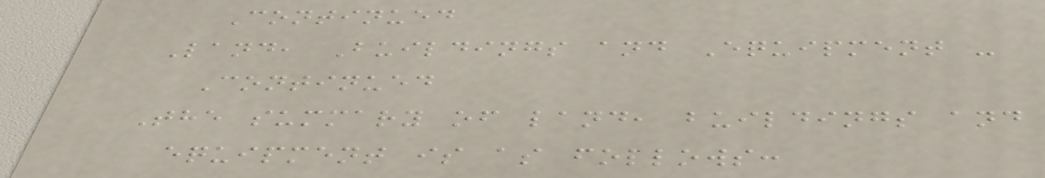Continued
Land, Buildings and Equipment -
Continued
The summary of land, buildings and
equipment is as follows:
